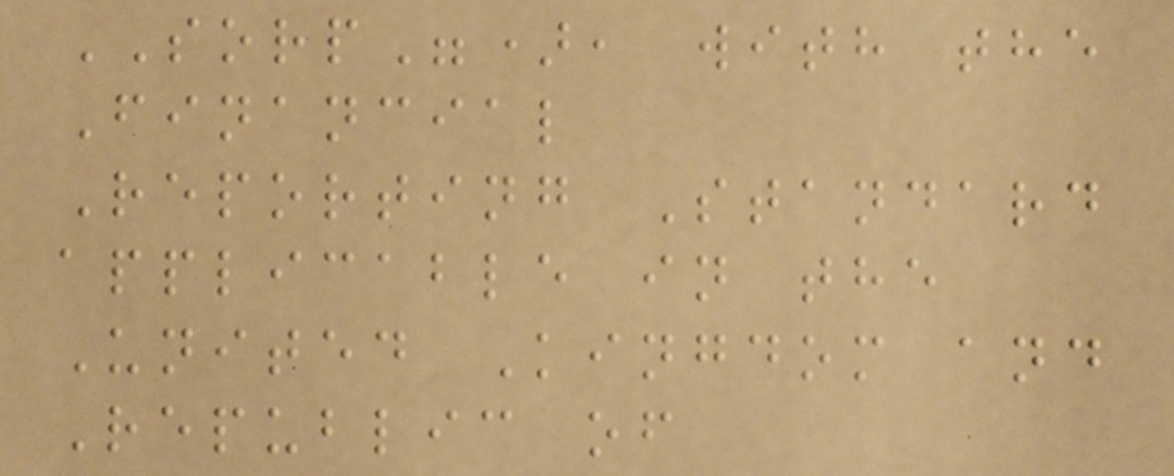SORP"), with the
Financial
Reporting Standard
applicable in the
United Kingdom and
Republic of
